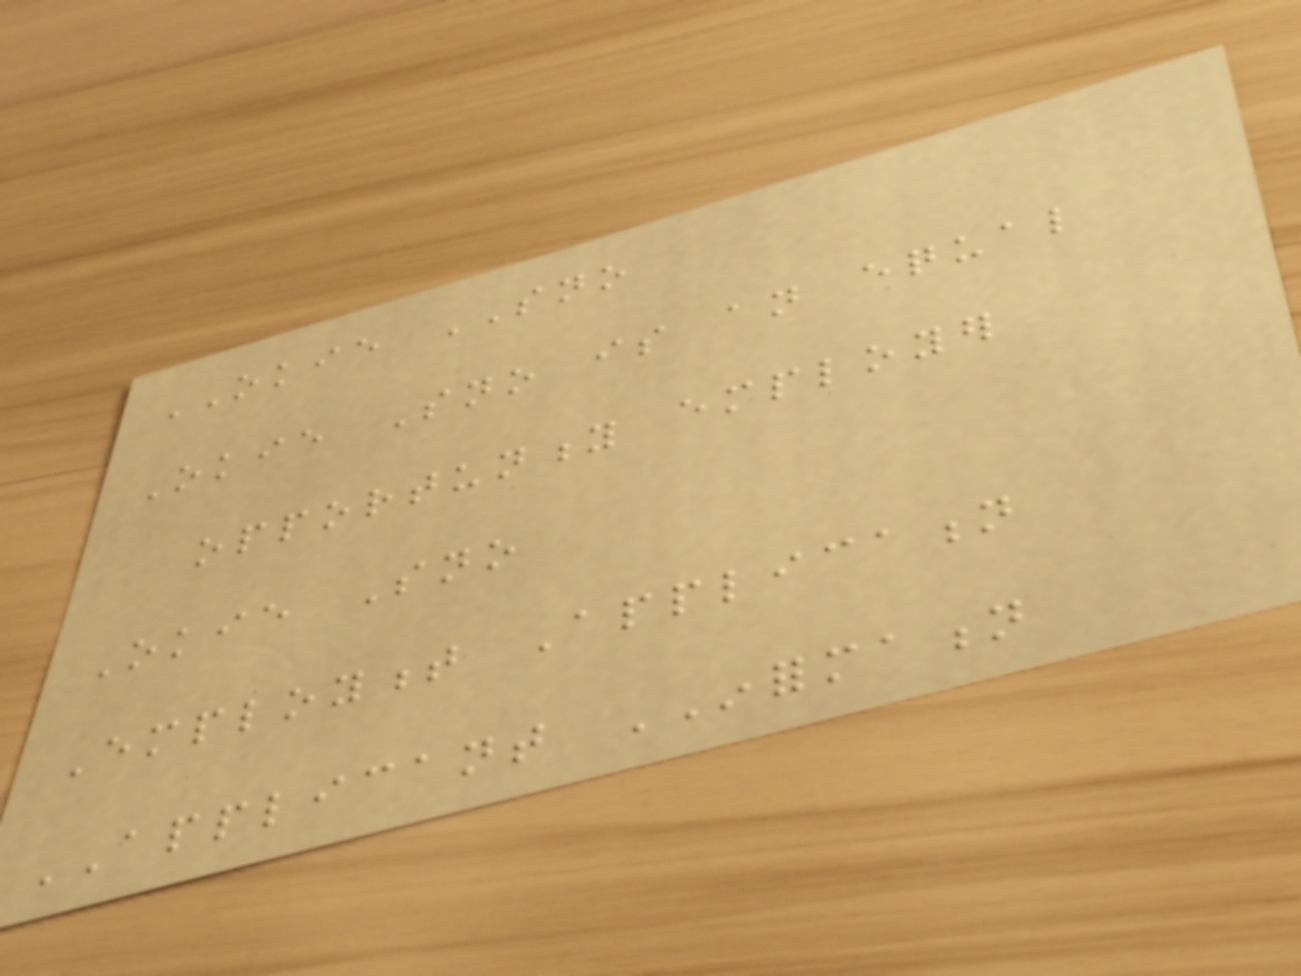OKIE SNO
Okie Sno is an equal
opportunity employer
Okie Sno
Employment Application
APPLICANT INFORMATION
